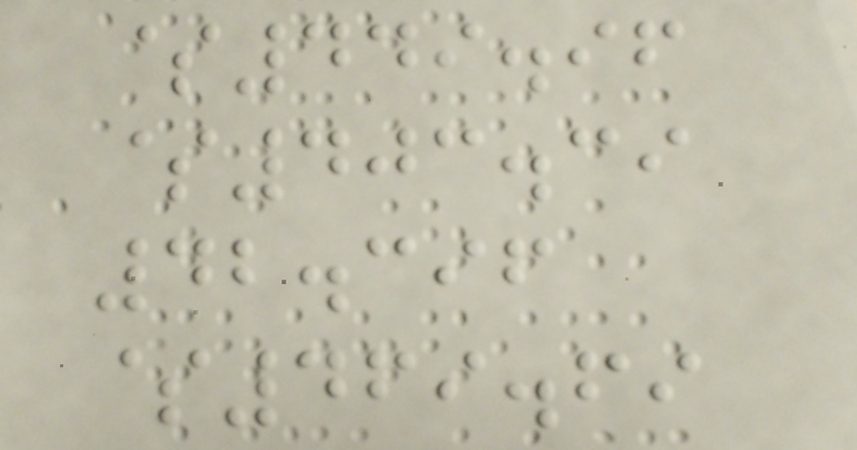$449.96
$403.39
42.396
$469.69
